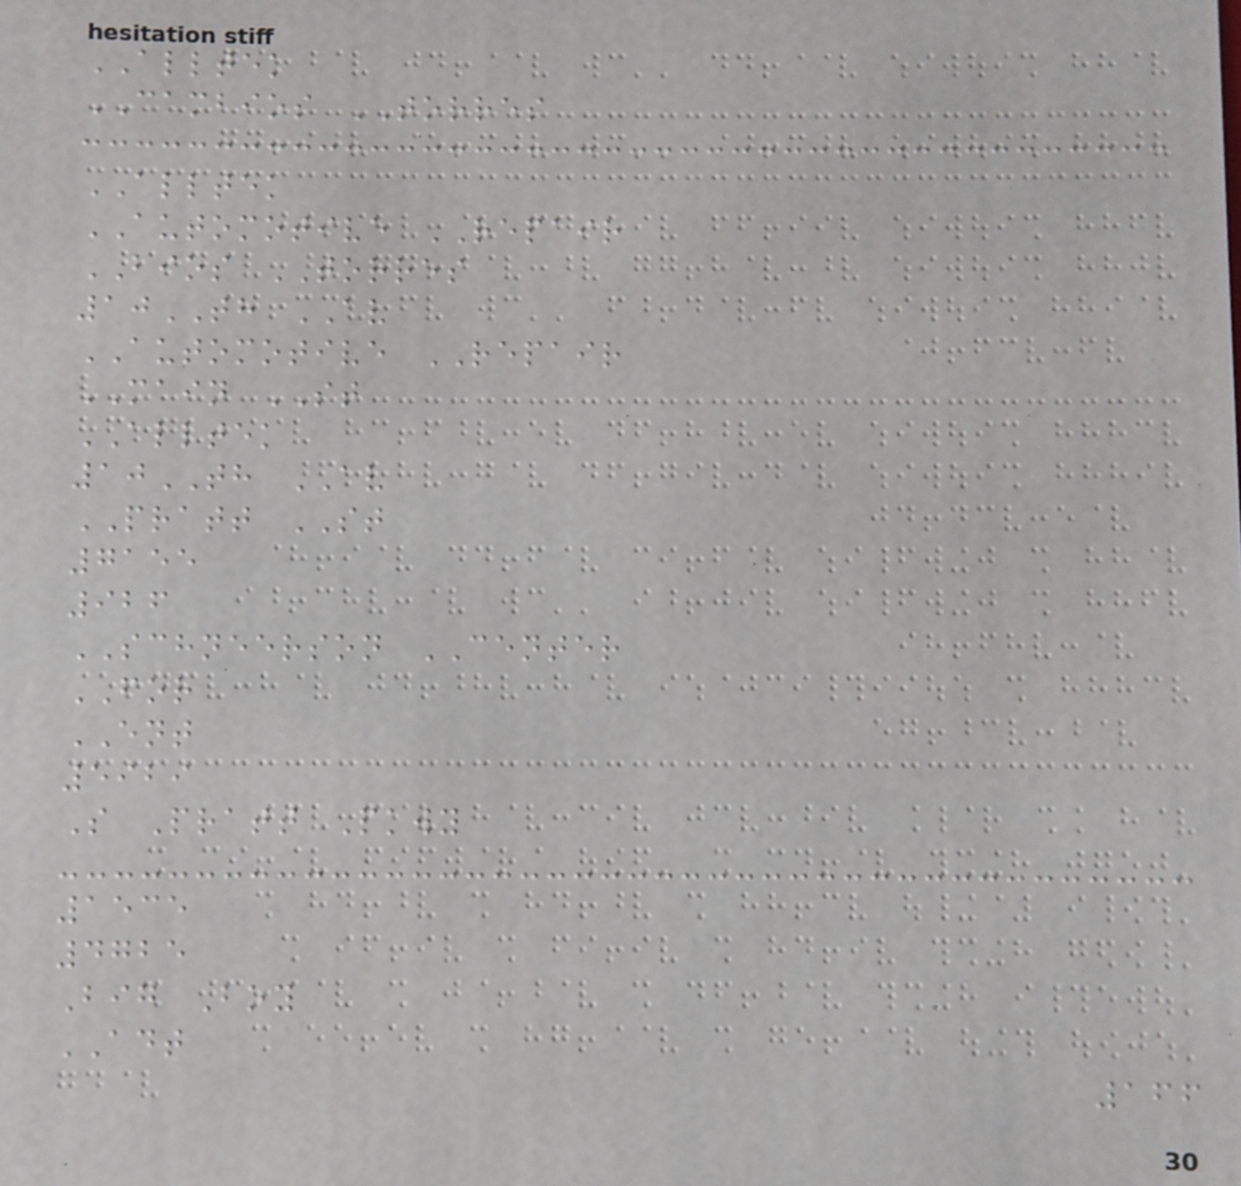ALLTEK
CAMBIOS TORRES
ALLTEK
AUTOMOTIVE REPAIR
BIOS TORRES
10TH AV
AUTOMOTIVE REPAIR
MAIN ST
ALLTEK
10TH AV
PRATT ST
7155
926
SCHNEERSON CENTER
FOR
ENT
5929
S Pratt Pkwy
1535
4725
Big Boy
ADT
166
